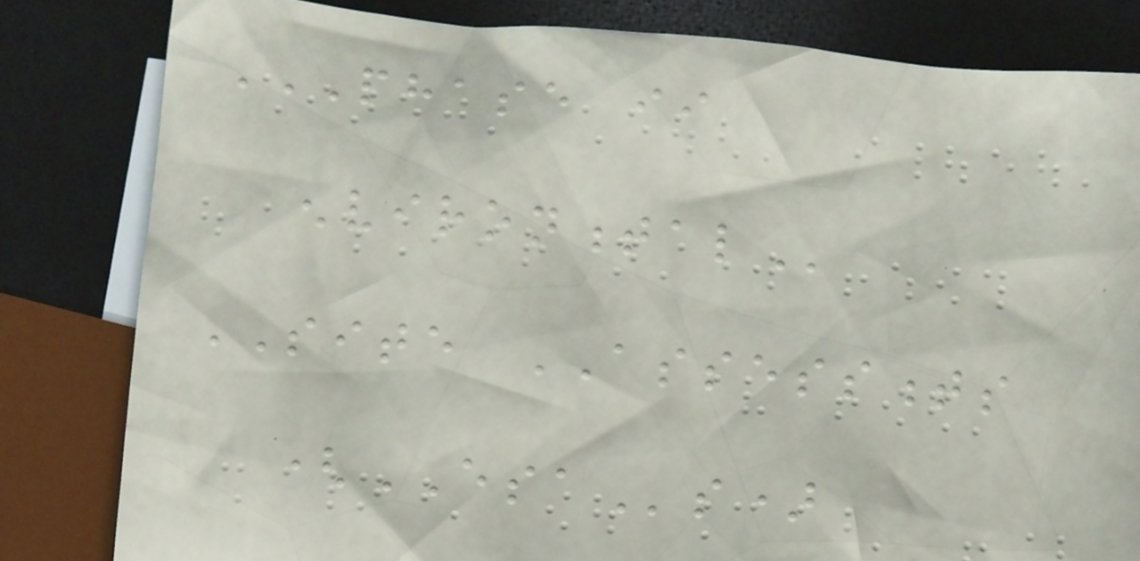PHASE II
ENVIRONMENTAL
SITE ASSESSMENTS
(ESAs)
